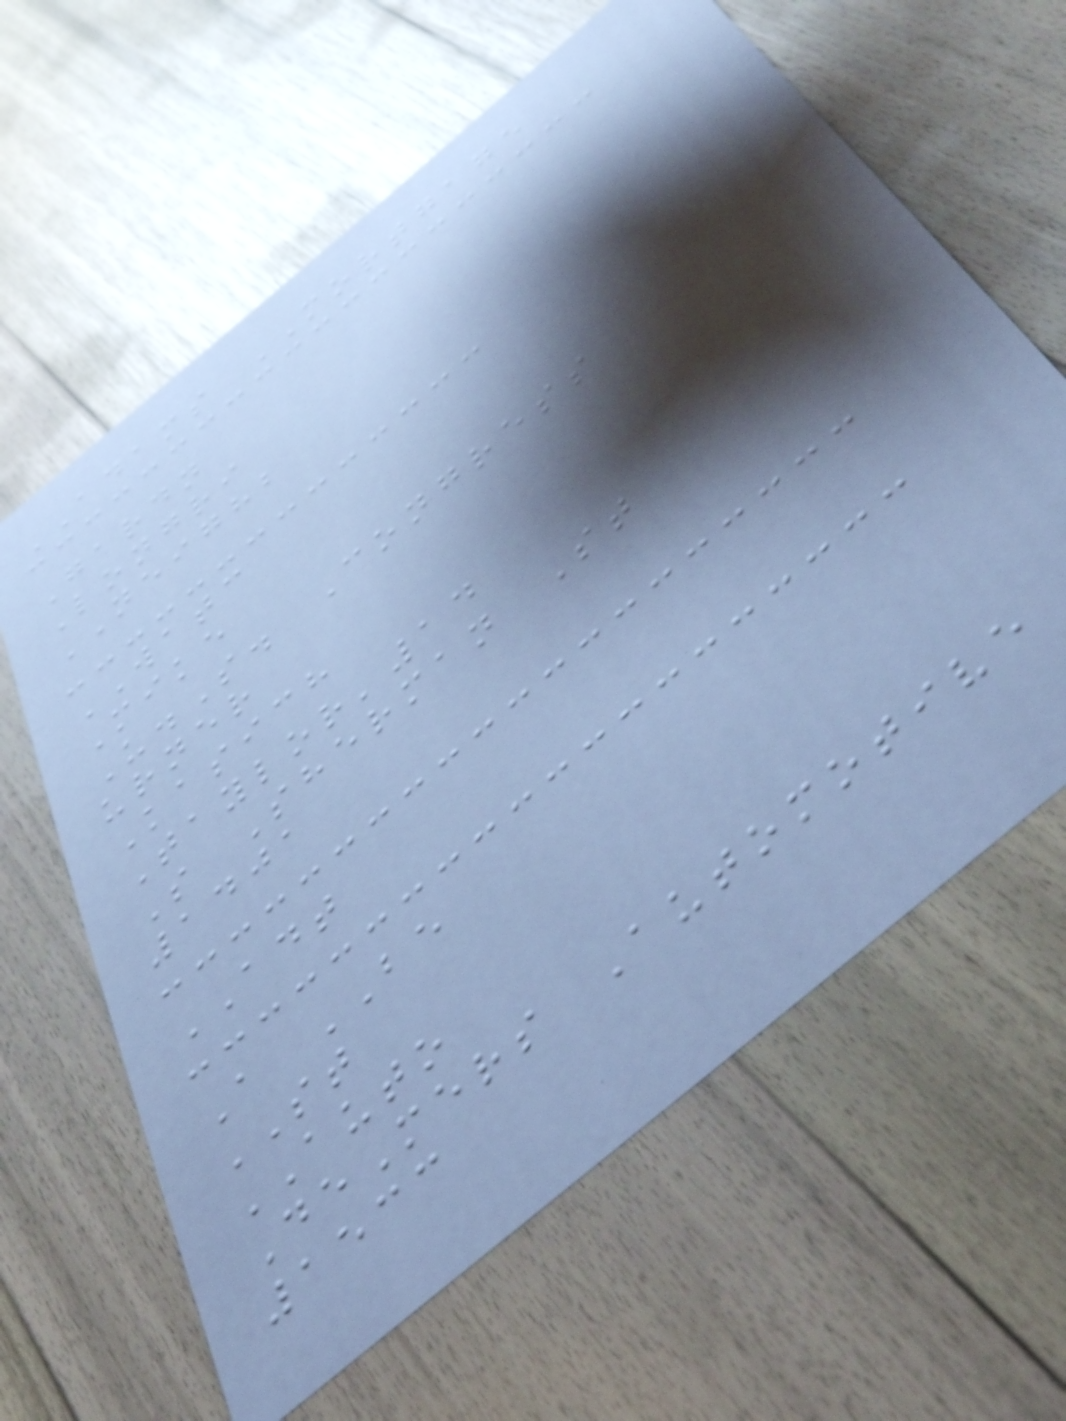ADAMS MORTGAGE
Gardn
Longri
NEIGHB
WATC
Mike
U.S. Congress
urner
Kasich
Taylor'14
S Sherman St
1401
ADT
A BE
ST
AUTO
DeMers Automotive
1533
